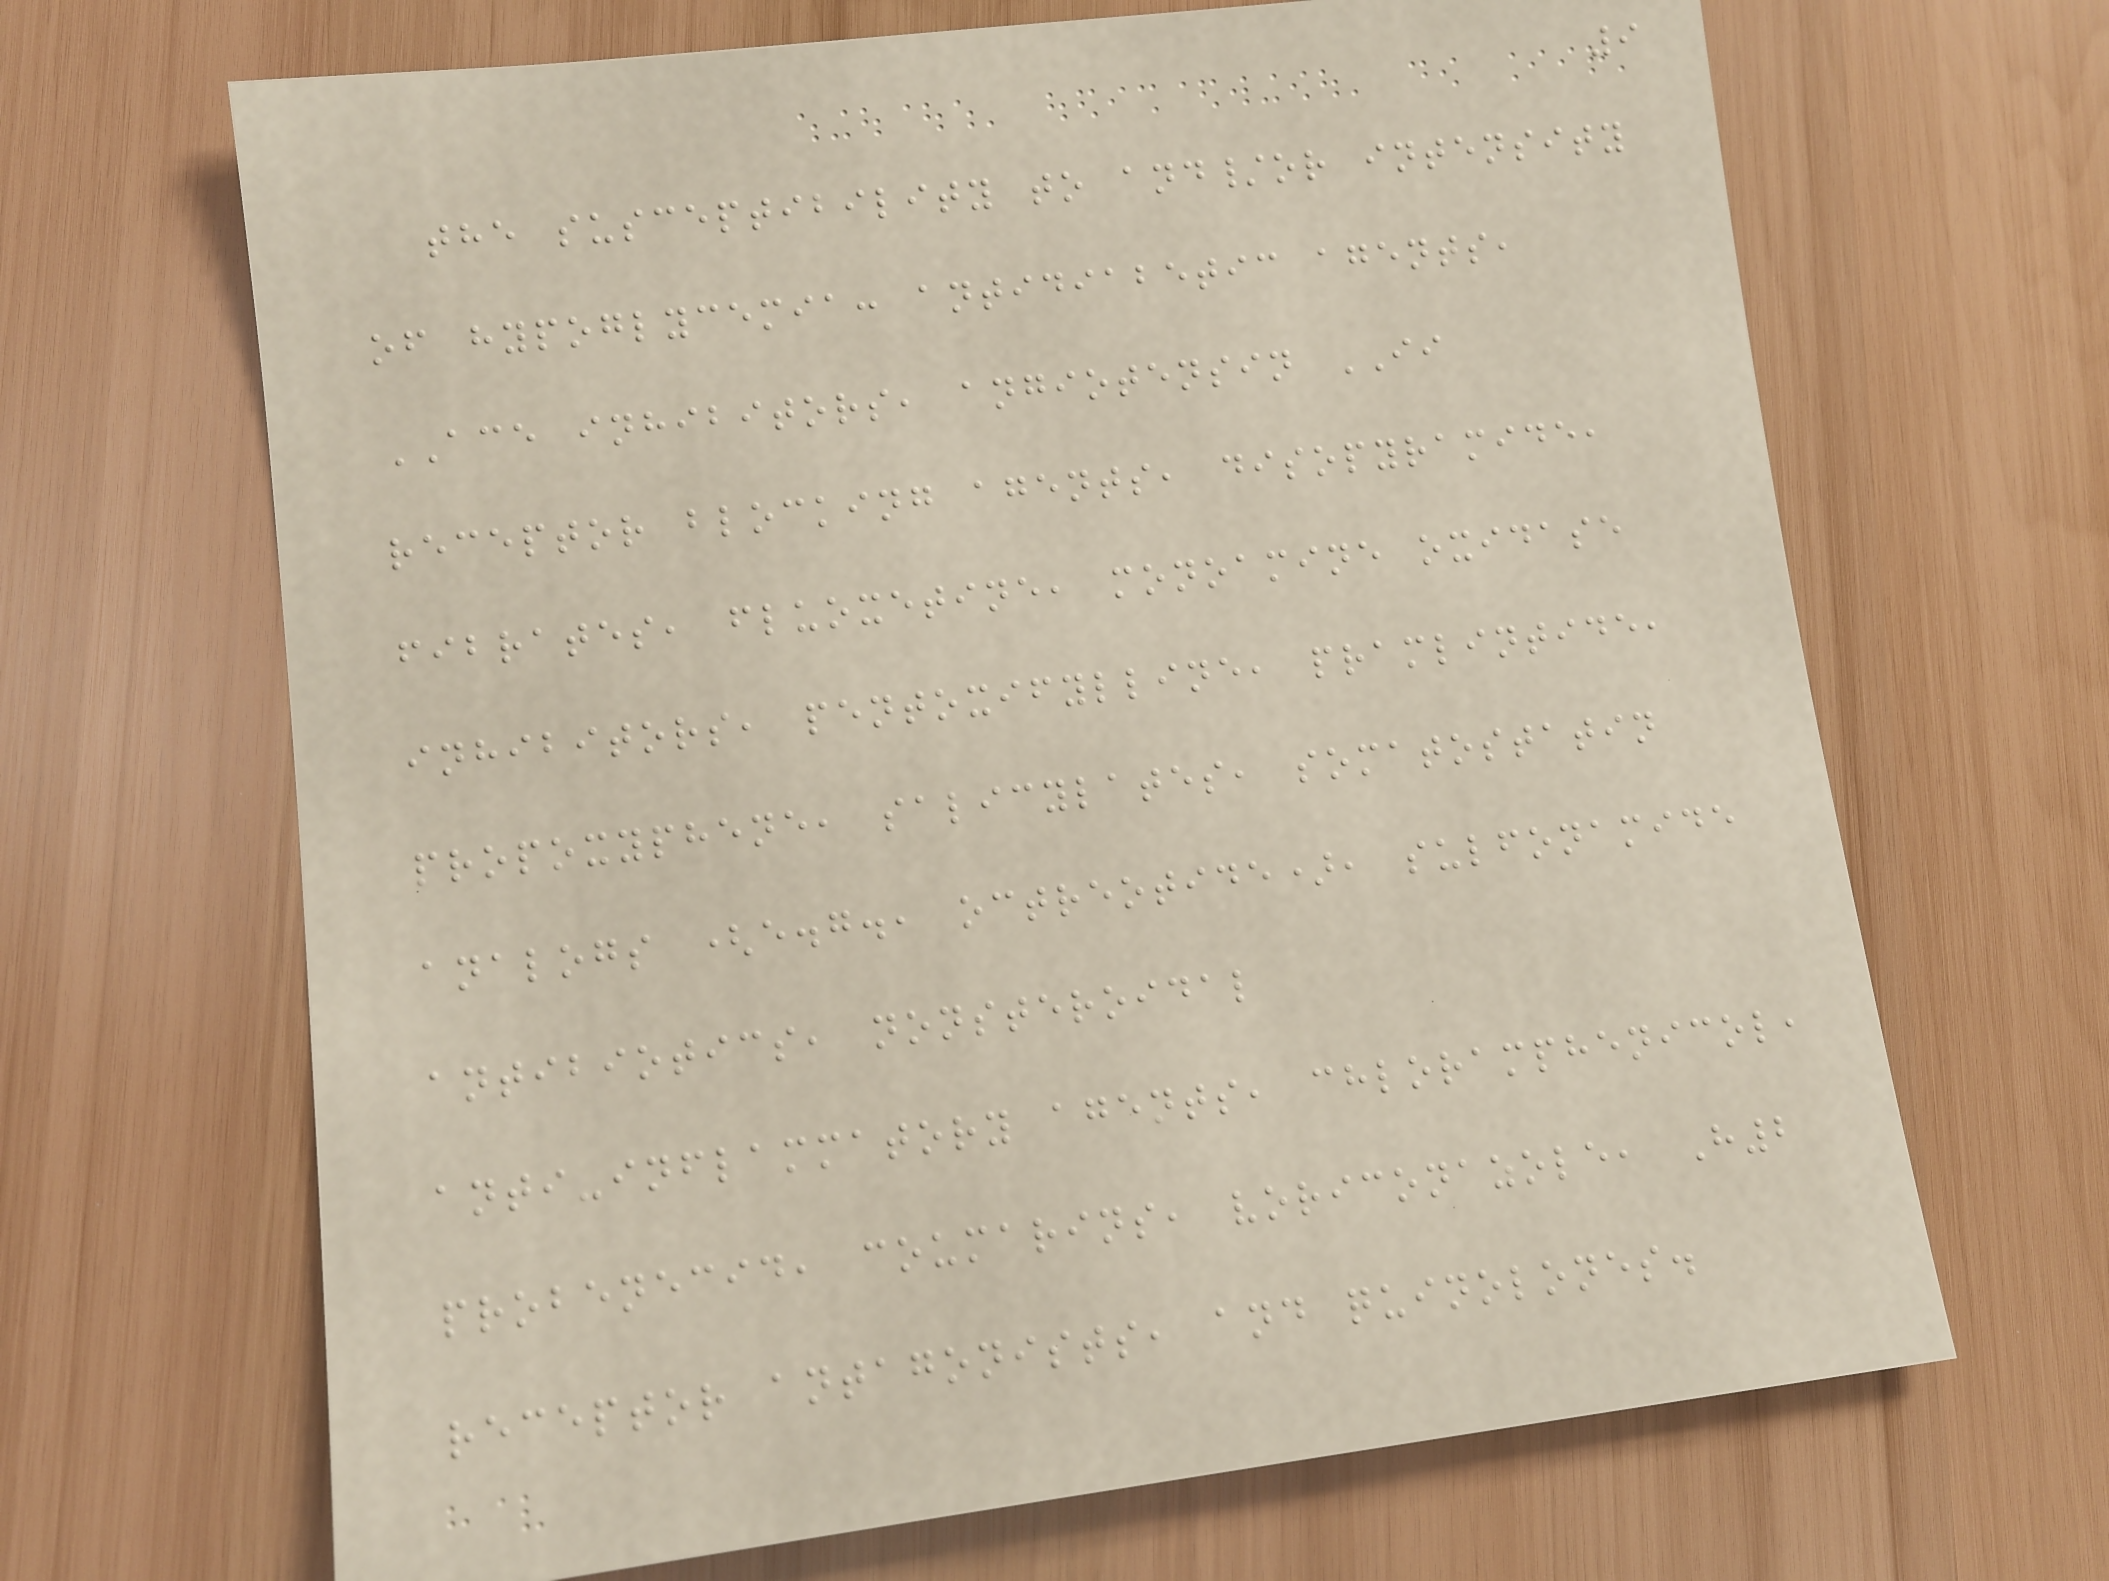9
the susceptibility to and/or intensity
of hypoglycemia: antidiabetic agents,
ACE inhibitors, angiotensin II
receptor blocking agents, disopyramide,
fibrates, fluoxetine, monoamine oxidase
inhibitors, pentoxifylline, pramlintide,
propoxyphene, salicylates, somatostatin
analogs (e.g., octreotide), sulfonamide
antibiotics, nonsteroidal
anti-inflammatory agents, chloramphenicol,
probenecid, coumarins, voriconazole, H2
receptor antagonists, and quinolones.
